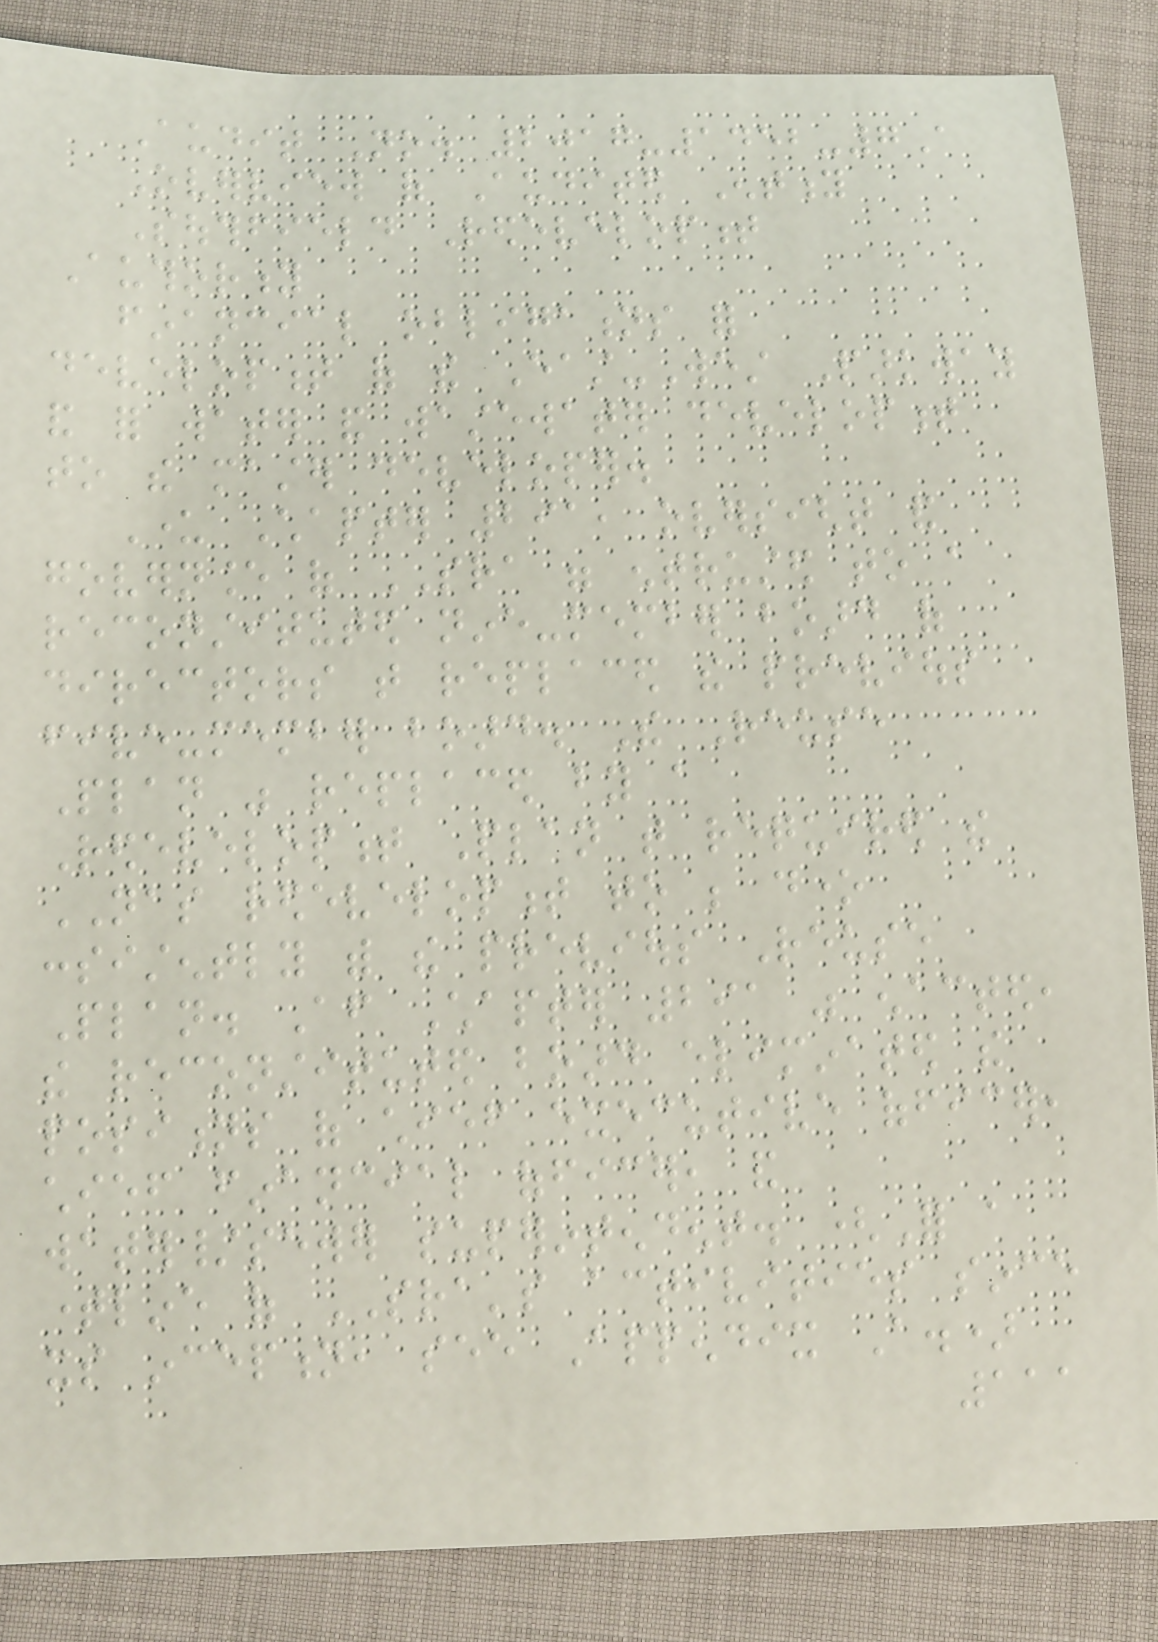Audit No. 2017-1452-7A
Overview of Audited Entity
Southfield Redevelopment
Authority
financial obligations for
development of the East-West Parkway
and for water and wastewater development
to the master developer.
Under Chapter 291, oversight and
governance of SRA were entrusted to a
reconstituted nine-member board of
directors that replaced the previous
five-member board. The Reuse
Plan was replaced by a
Redevelopment Plan that required the
NAS redevelopment to be done
consistently with the previous Reuse
Plan. After Chapter 291 was enacted,
the reconstituted board eliminated the
positions of chief executive officer,
chief financial officer, and
water/sewer superintendent. (For a
timeline of SRA's activities since
its inception, see Appendix A.)
111
